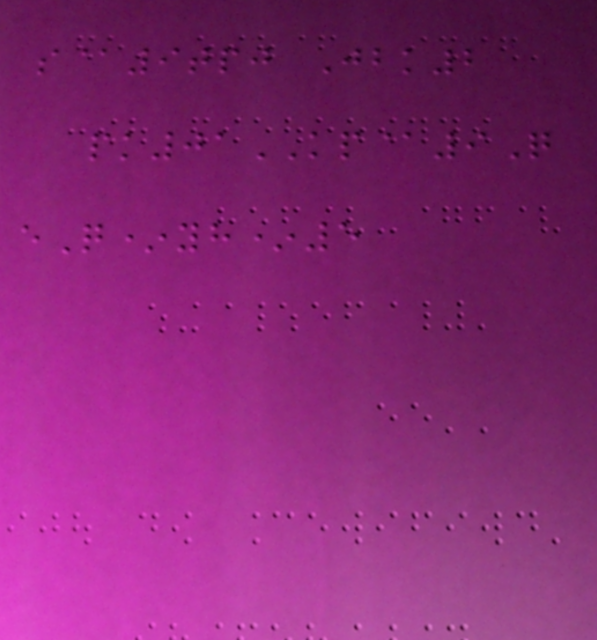s@9tpj Jbk2
pk01KP@9Q
eQ*yh*5
